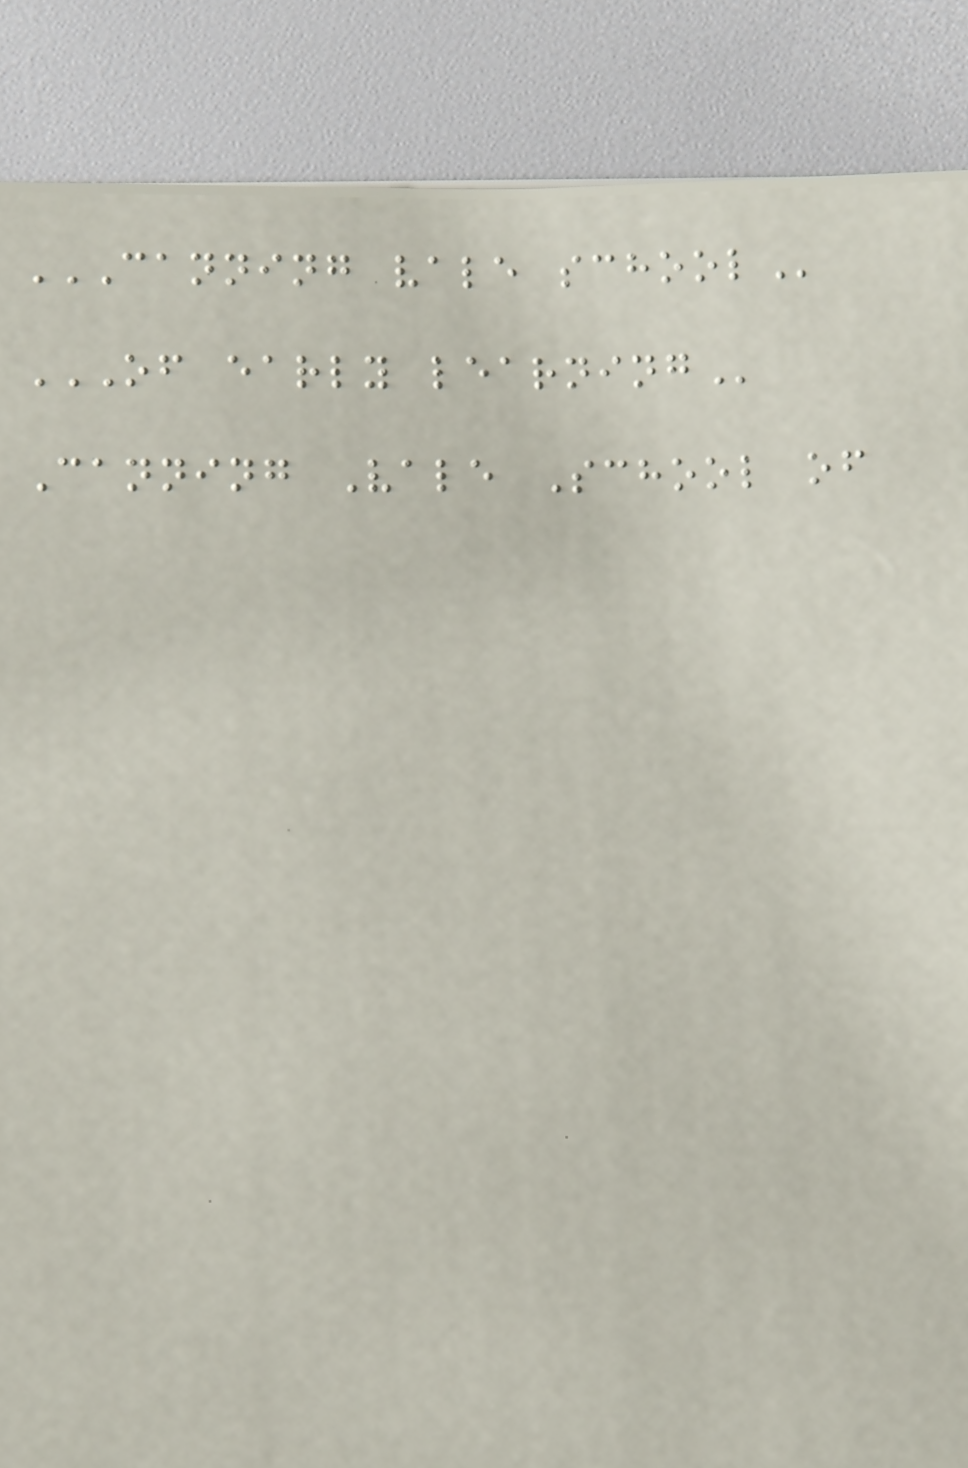CANNING VALE SCHOOL
OF EARLY LEARNING
Canning Vale School of
